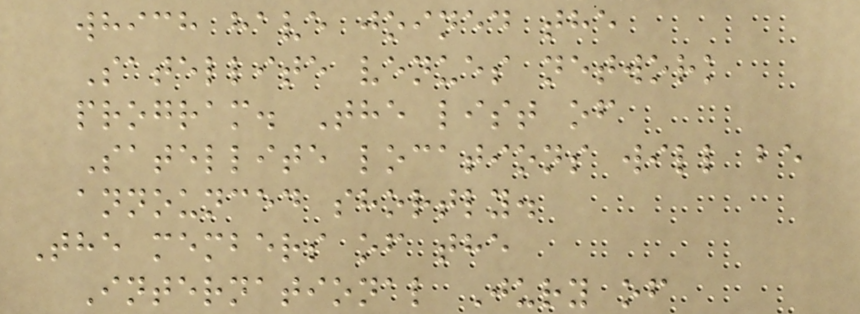which have joined the
Satellite venues network
program. The list of
Satellite locations will be
announced shortly.
The members of the
International Jury of
